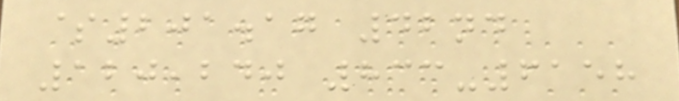$201.17 42nd
120,240 833-6158
